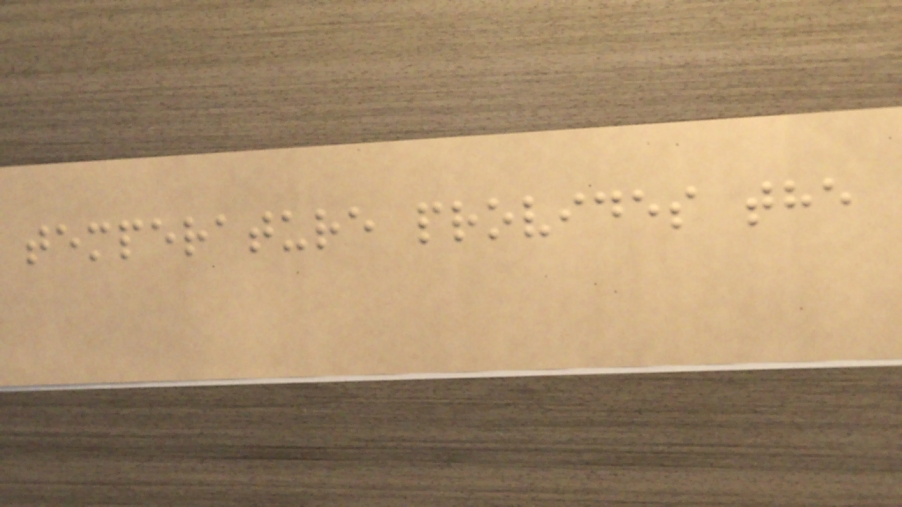temperature provides the
